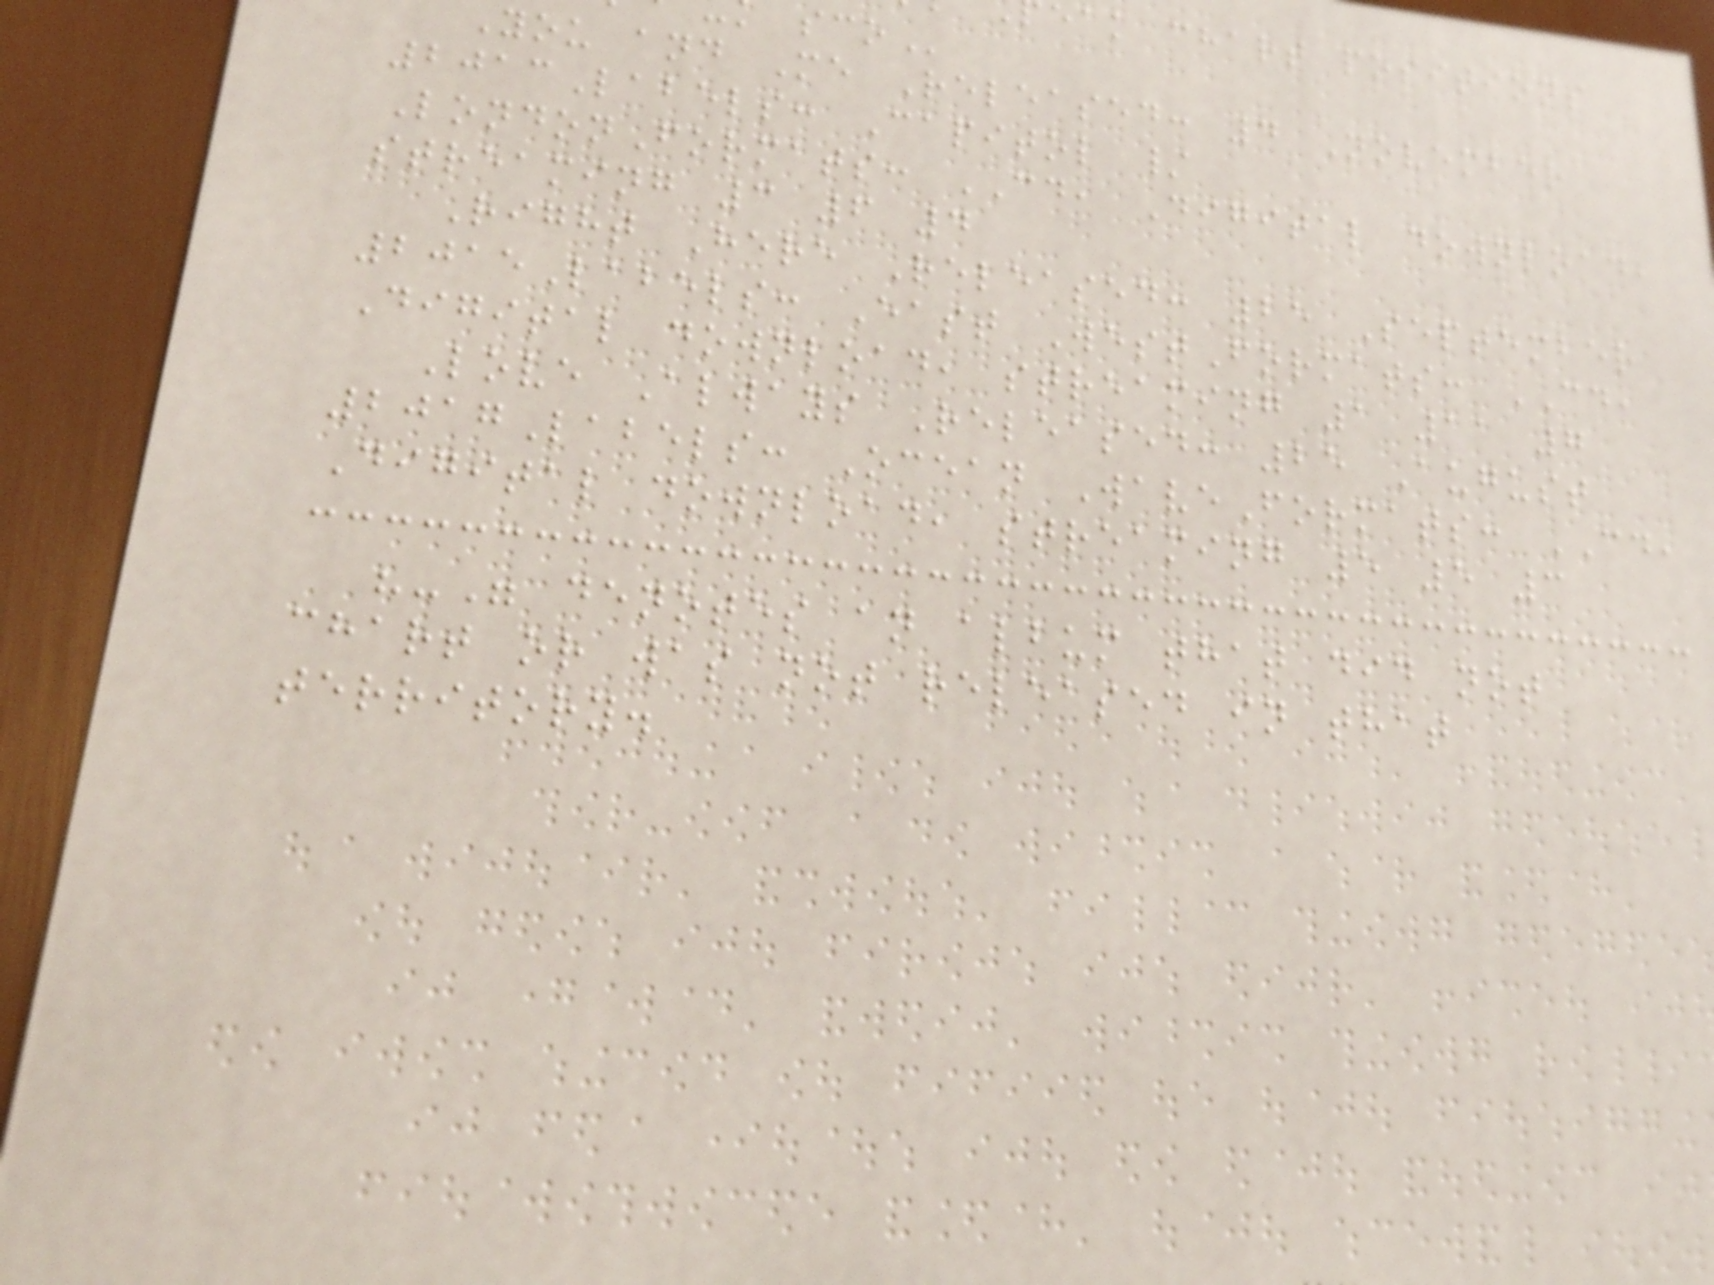eak chart positions
You and Me Released: 4 November
2013Labels: Capitol /
LondonFormats: CD, Digital download,
streaming 3 6 4
Right Here Released: 25 September
2015Labels: East WestFormats: CD,
Digital download, streaming 1 11 7
Love Always Released: 25 August
2017Labels: Ocean WaveFormats: CD,
Digital download, streaming 5 5 3
"-" denotes an album that did not
chart or was not released in that
territory.
